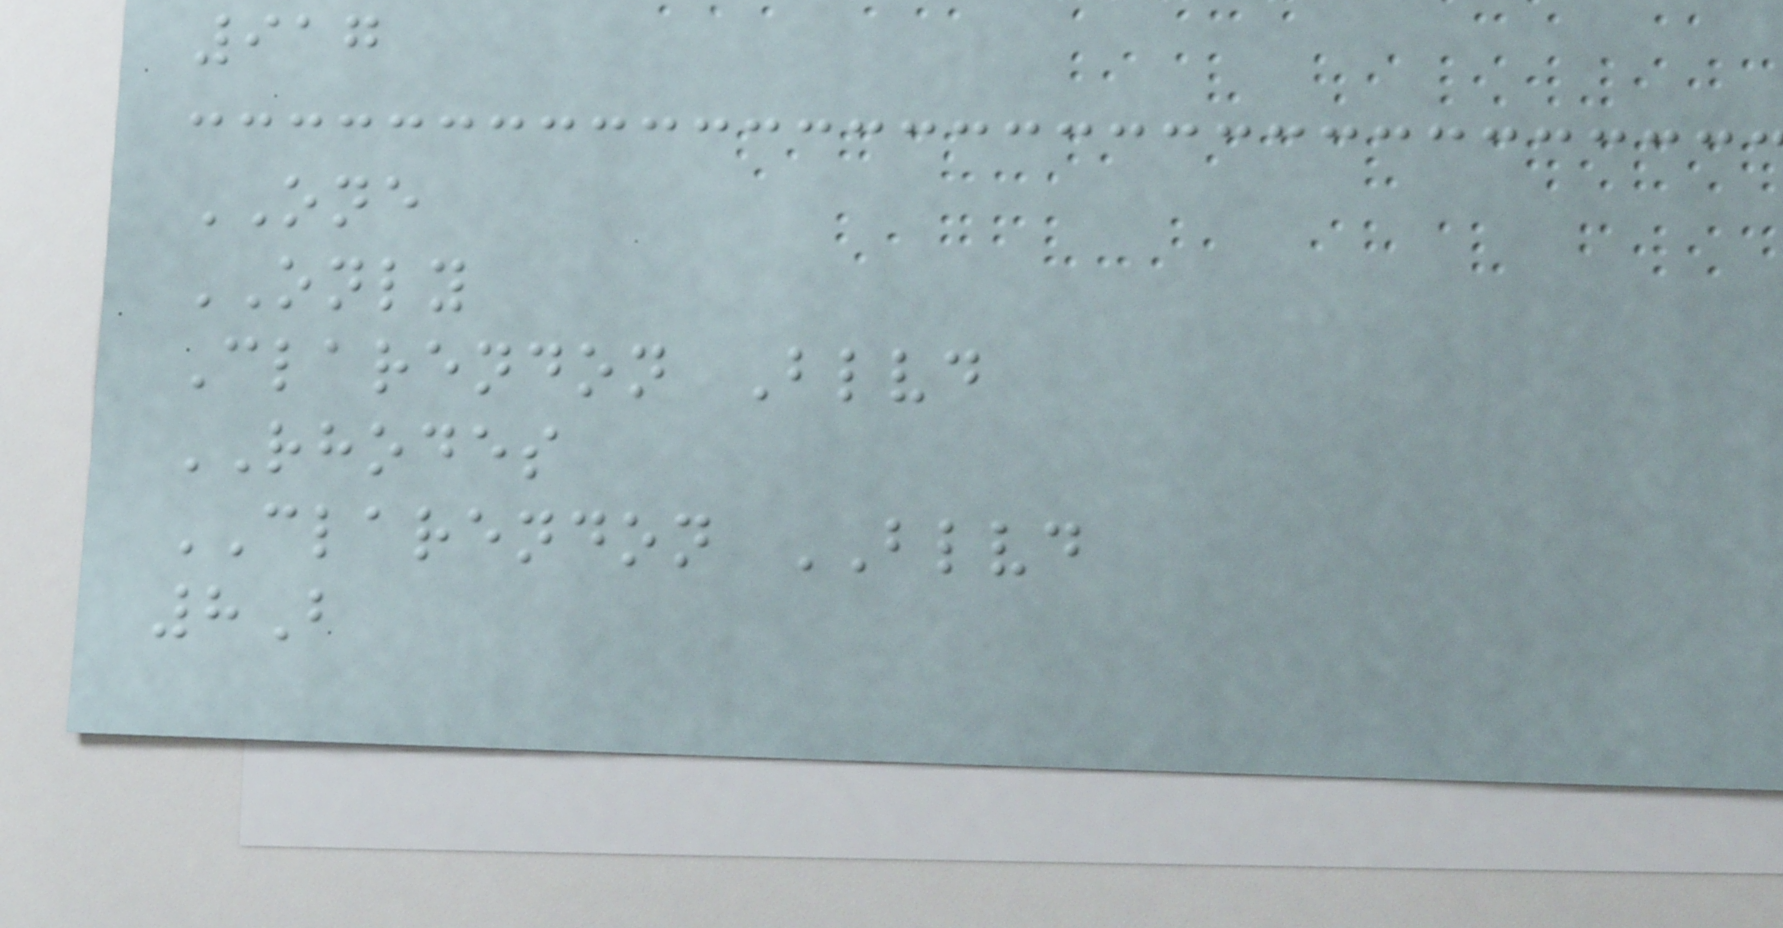917
ONE
ONLY
Clarendon Blvd
RHODES
CLARENDON BLVD
8B
